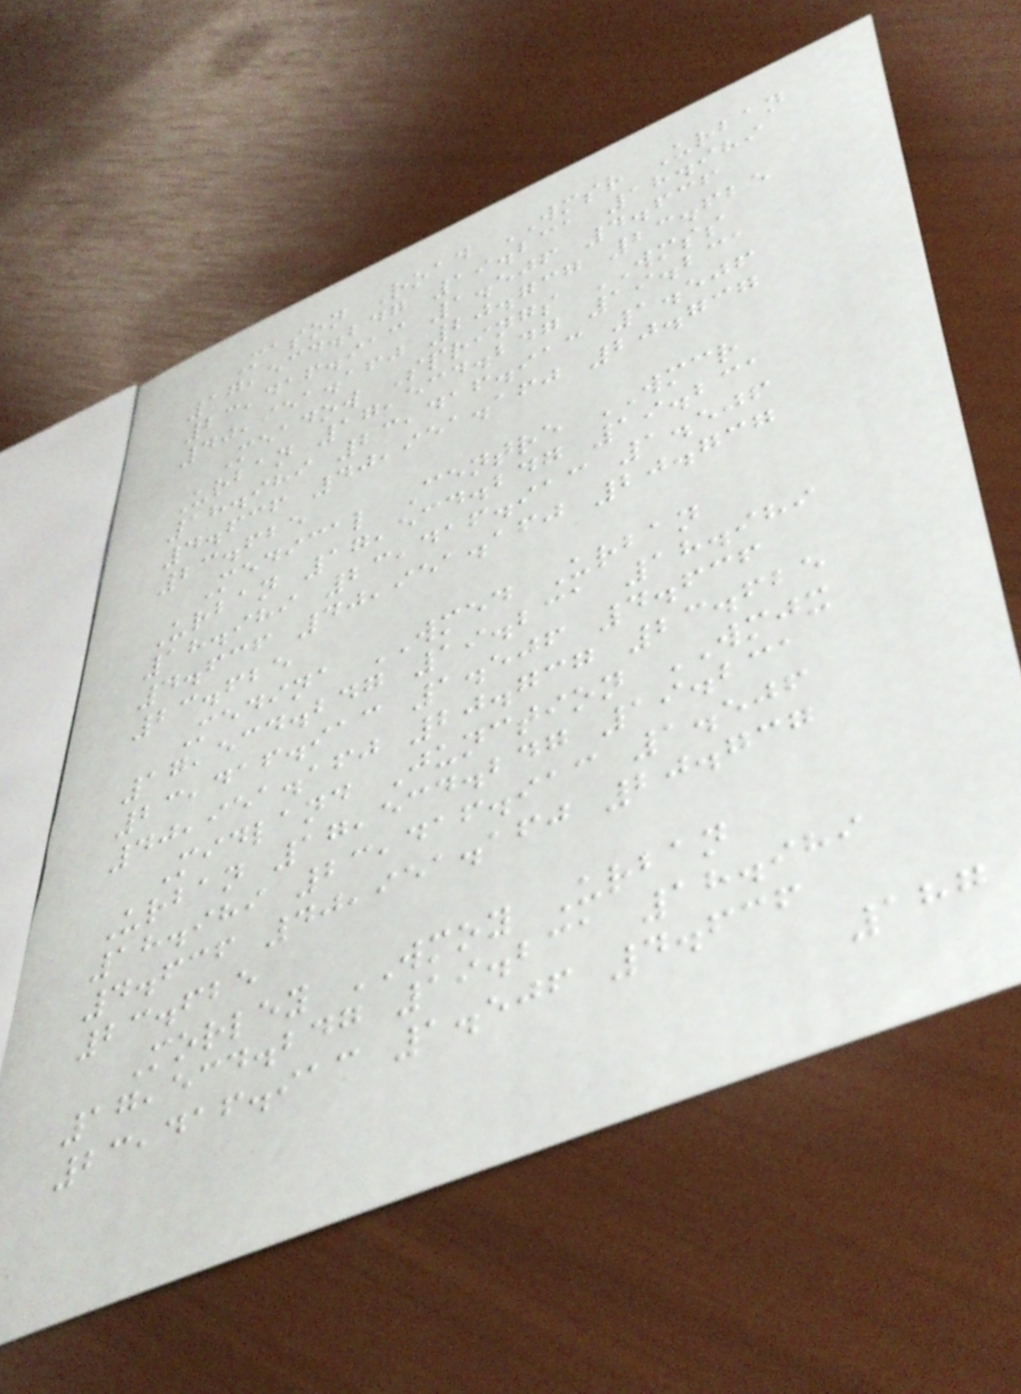Mason Road WMSR Urban
17,534.247 19.231 18.989
23,416.913 1.506 4.636
40,951.160 20.737 23.625
Meadow Springs WMSS
Urban 17,534.247 19.231
18.989 23,416.913 1.506
4.636 40,951.160 20.737
23.625
Medical Centre WMCR
Urban 17,534.247 19.231
18.989 23,416.913 1.506
4.636 40,951.160 20.737
23.625
Medina WMED Urban
17,534.247 19.231 18.989
23,416.913 1.506 4.636
40,951.160 20.737 23.625
Midland Junction WMJX
Urban 17,534.247 19.231
18.989 23,416.913 1.506
4.636 40,951.160 20.737
23.625
Morley WMOY Urban
17,534.247 19.231 18.989
23,416.913 1.506 4.636
187
